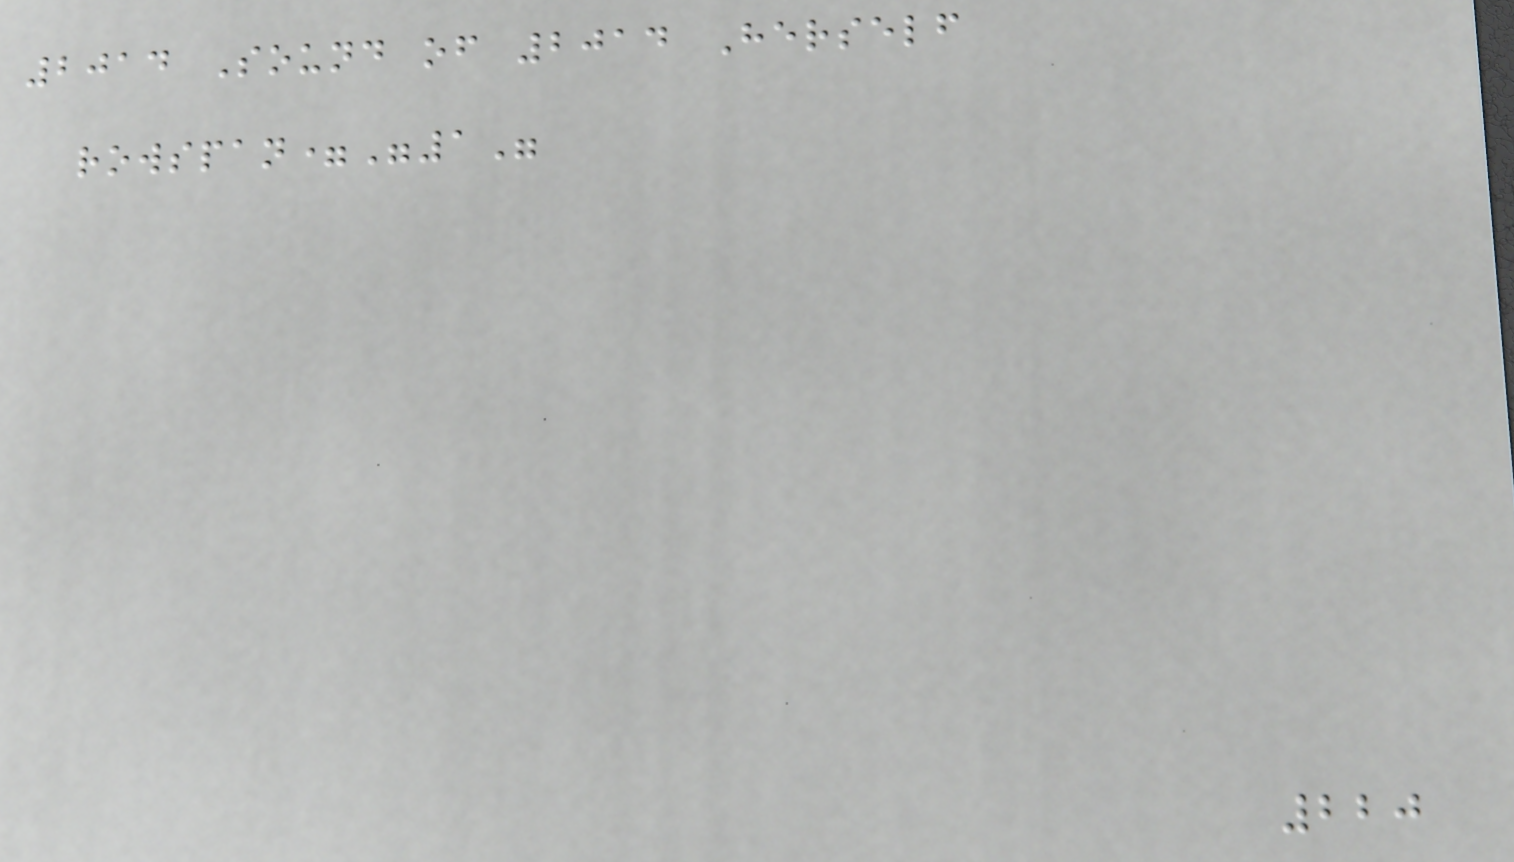2014 Sound of 2014 Herself
rowspan="1"
220
